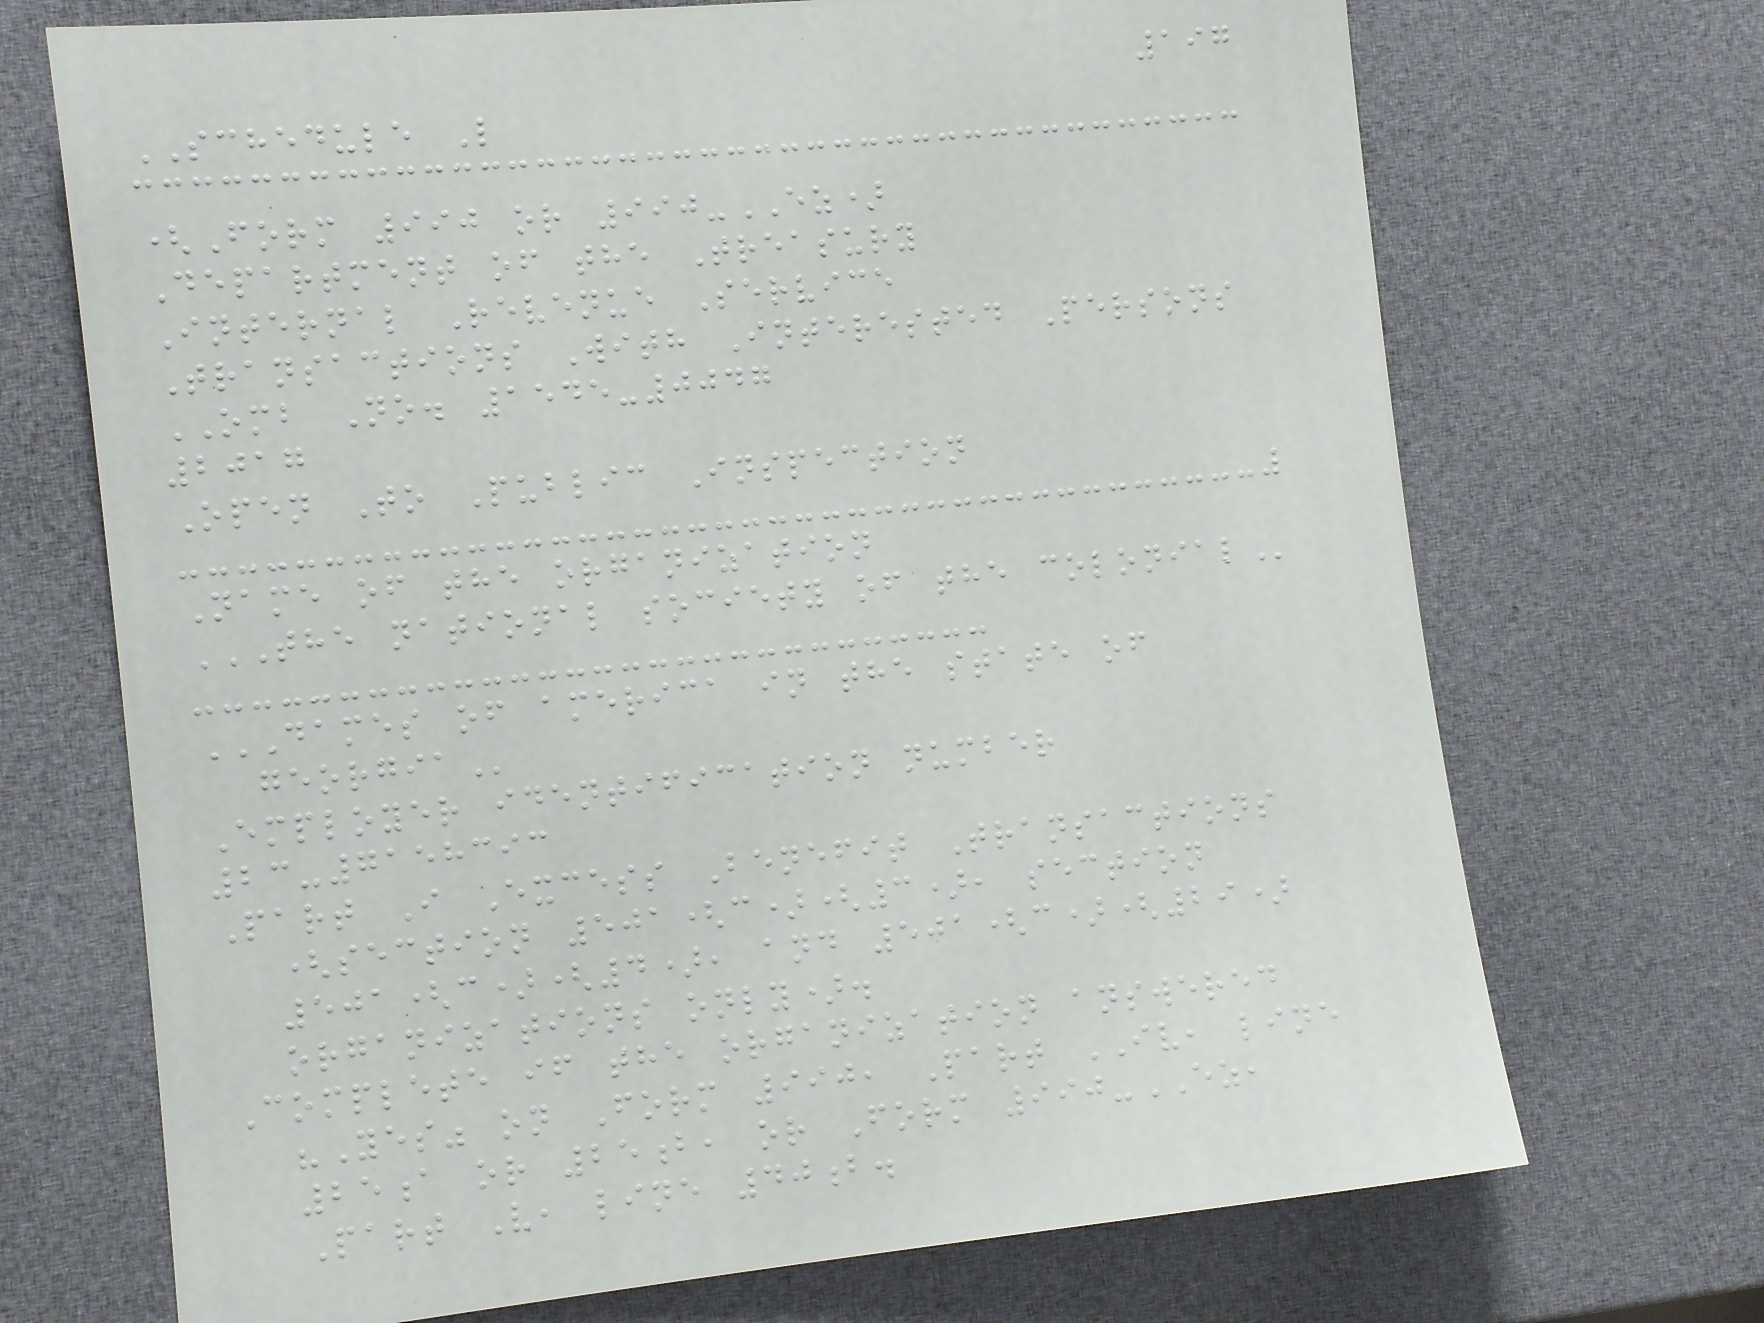197
SCHEDULE L
(Form 990 or 990-EZ)
Department of the Treasury
Internal Revenue Service
Transactions With Interested Persons
OMB No. 1545-0047
2017
Open To Public Inspection
Name of the organization
THE NATIONAL SOCIETY OF THE COLONIAL
DAMES OF AMERICA IN THE STATE OF
GEORGIA
Employer identification number
23-7158393
Part I Excess Benefit Transactions
(section 501(c)(3), section
501(c)(4), and 501(c)(29)
organizations only).
Complete if the organization answered
"Yes" on Form 990, Part IV, line
25a or 25b, or Form 990-EZ,
Part V, line 40b.
